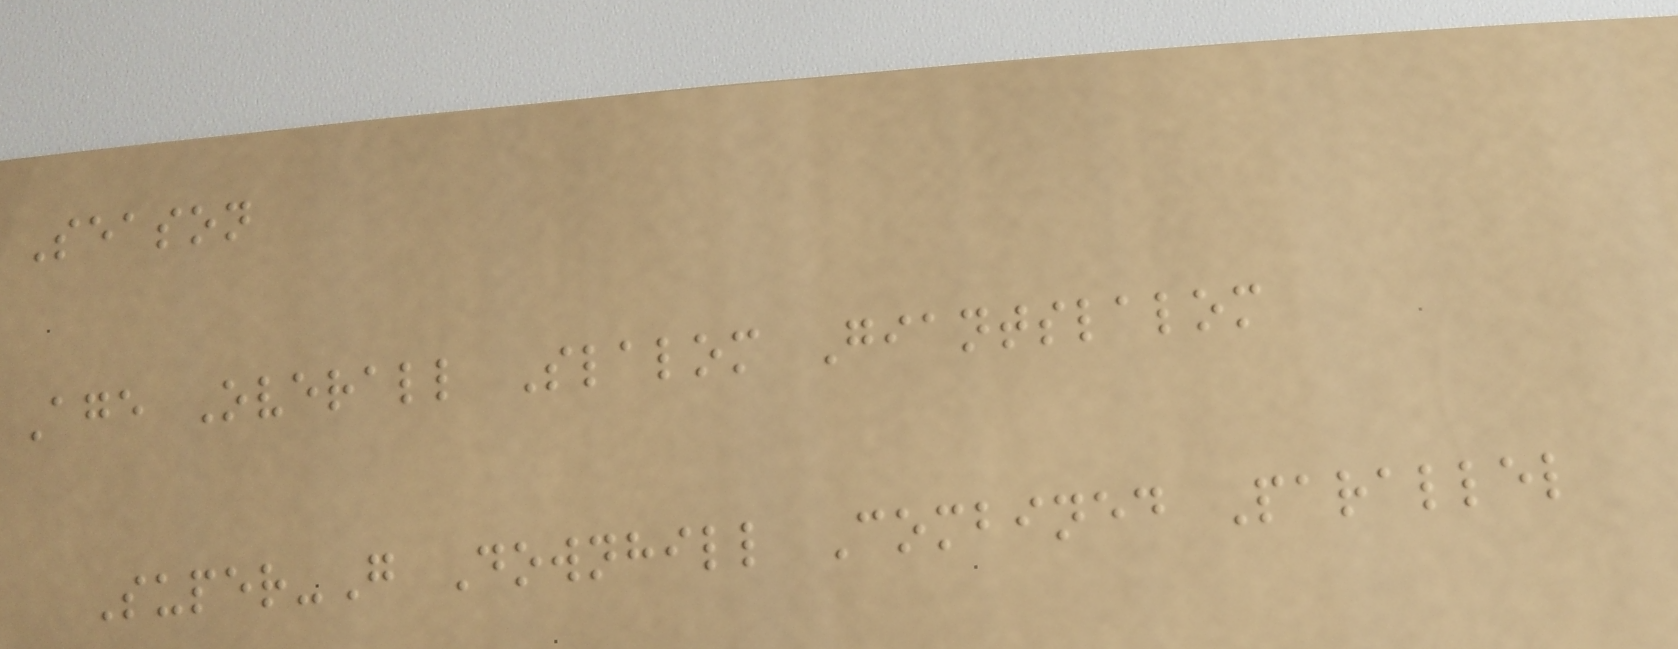Season
Age Overall Slalom Giantslalom
Super-G Downhill Combined Parallel
